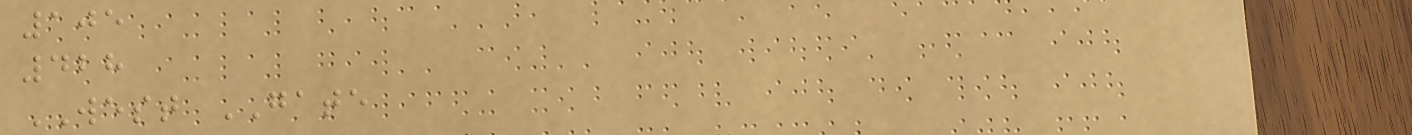105
428
WEST GATE
